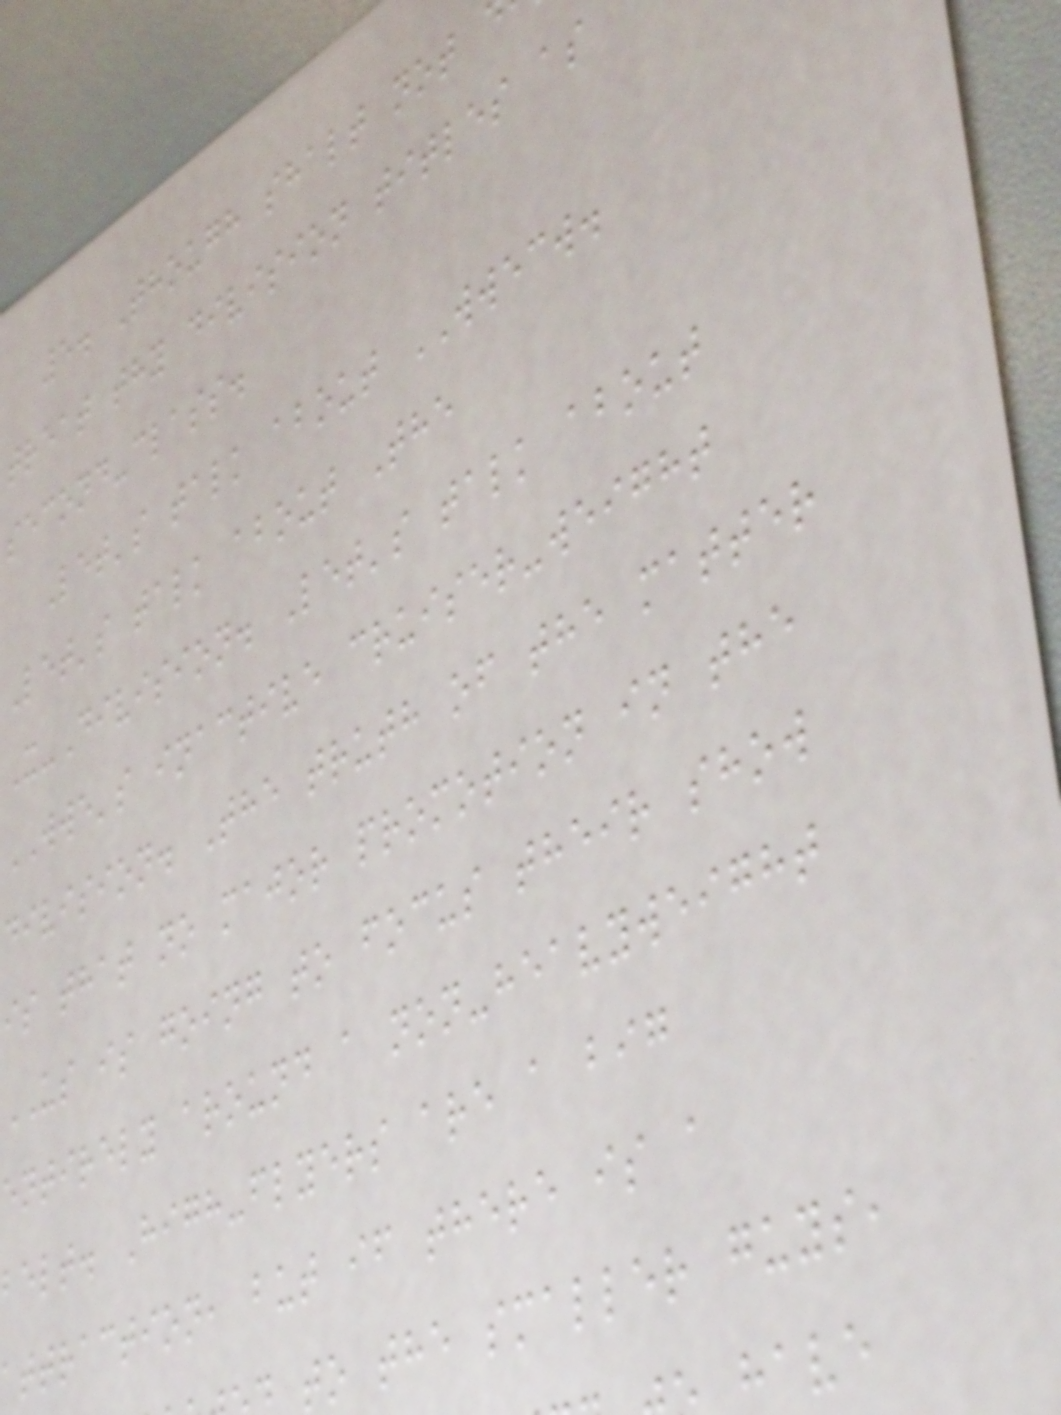5. Though shalt not
treat thy division titles as
second-class.
Let's talk about WWECW.
Let's talk about The
X-Division. Let's talk about
WWE's inactive cruiser-weight
division. The truth of the matter
is that no major promotion in the
US is going to focus their show
entirely around a non-heavyweight
belt. High-flyers are a big
attraction, but if there is a
to the smaller guys,
